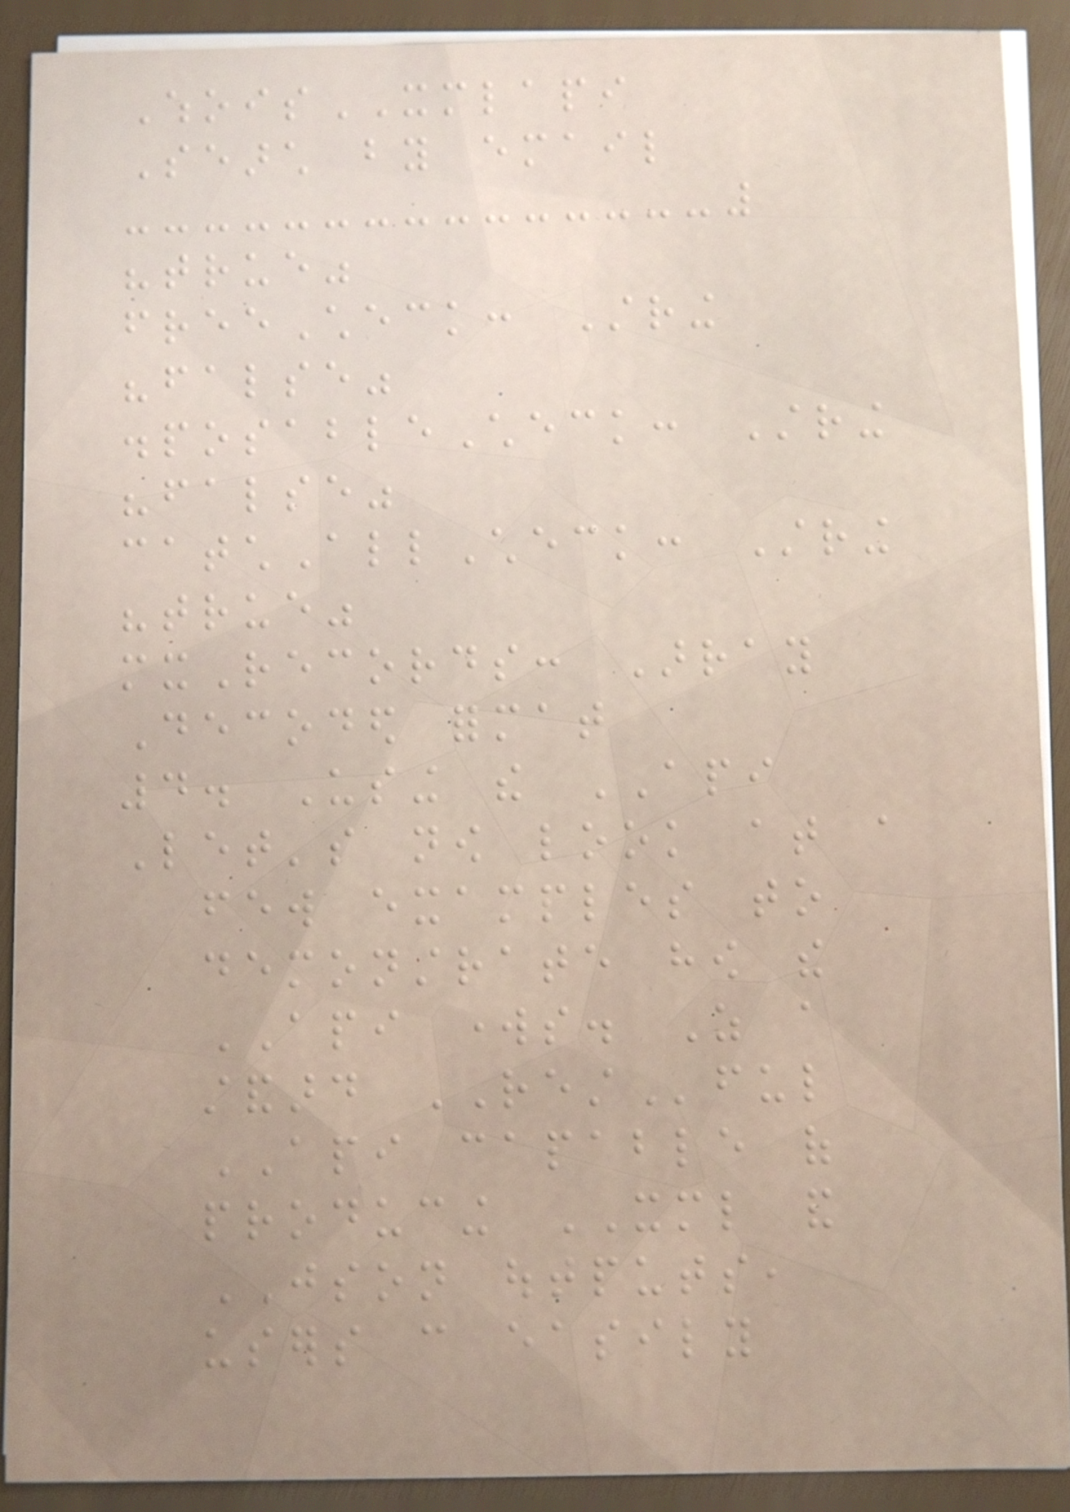WhoisXMLAPI
Search by email
"true"
freeCheck: String
"false"
disposableCheck: String
"false"
catchAllCheck: String
"true"
mxRecords: Array
Decoded format
4. Using the API
Let's now look at a
few examples to
demonstrate how the
API works. As a
standard RESTful
API capable of
producing XML and
JSON outputs,
users can easily
